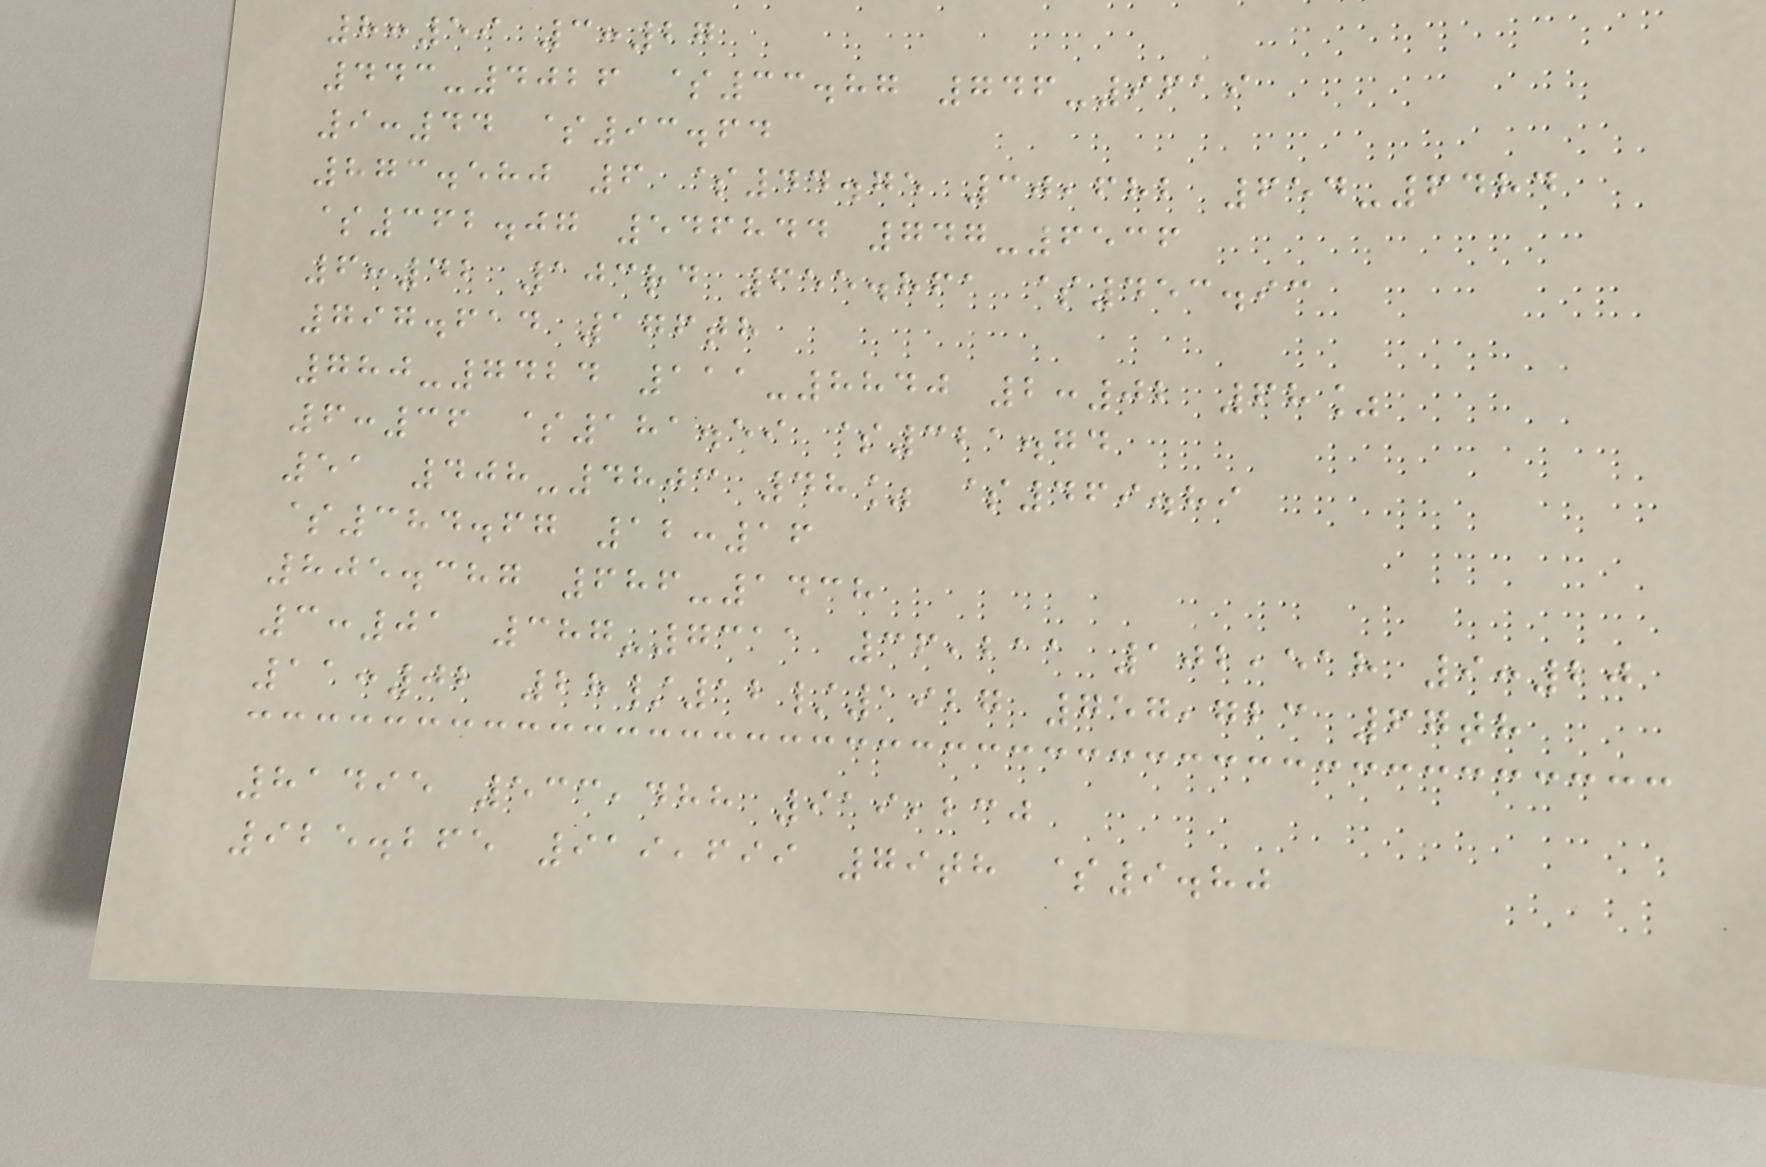8:59 3:27
443-4026 $33.87 746-9619
9:44 $93.64
873.580 6 $44.75 30,682 654-6484
$362.07 546844 747-6536
6:42 103rd 655.861 $453.93
797.614 176th
780-7424 111-8840 2:02 68%
6:36 $181.59 $321.74
51 408-4803 48% $469.89
$384.67 12:16
805.387 686-1438
3:01 387-7311 36,211 102,518 9:20
11:02 28/12/1927 757,723 67th
81495 533,488 919,230
925.265 919,699 79th $9.80
